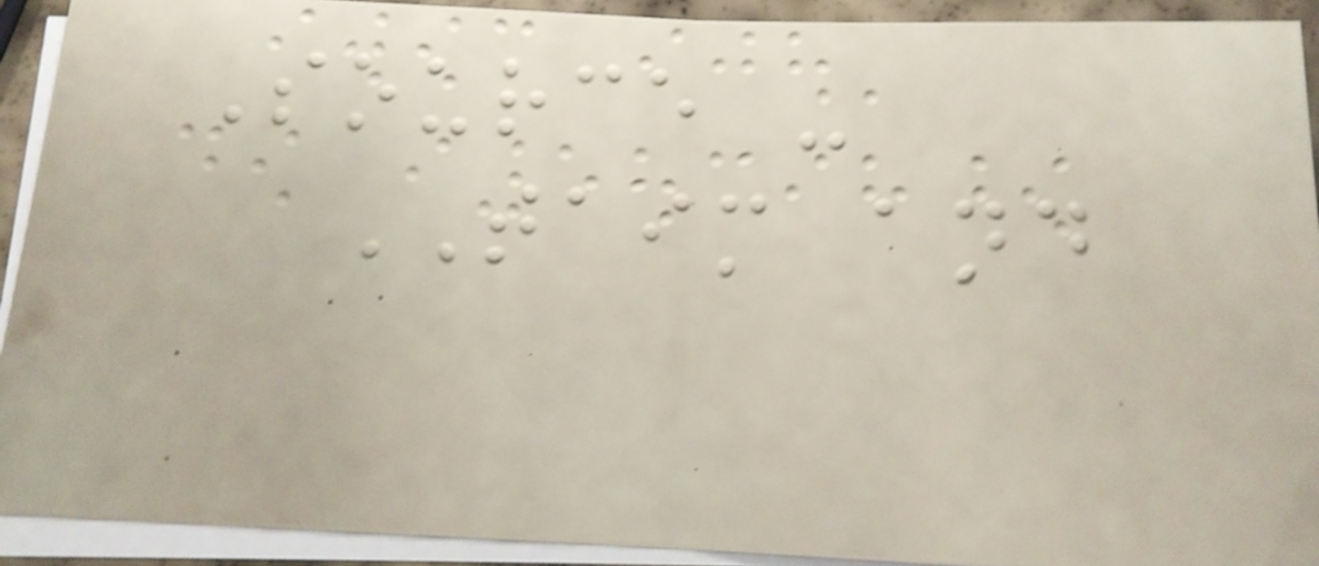Source -
TAIM and
